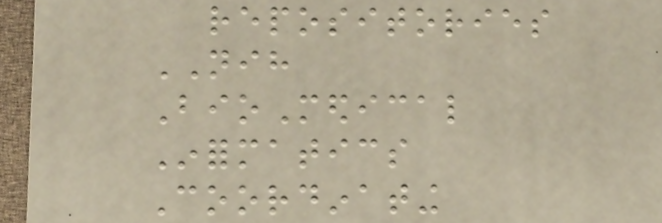repositories
NIH
BioMedical
Informatics
Coordinating
